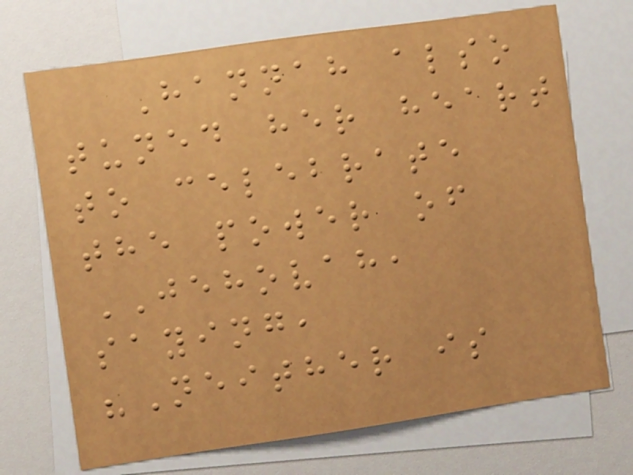Hannah also
tuned her heart
to celebrate
the power of
JEHOVAH,
saying,
"Neither is
